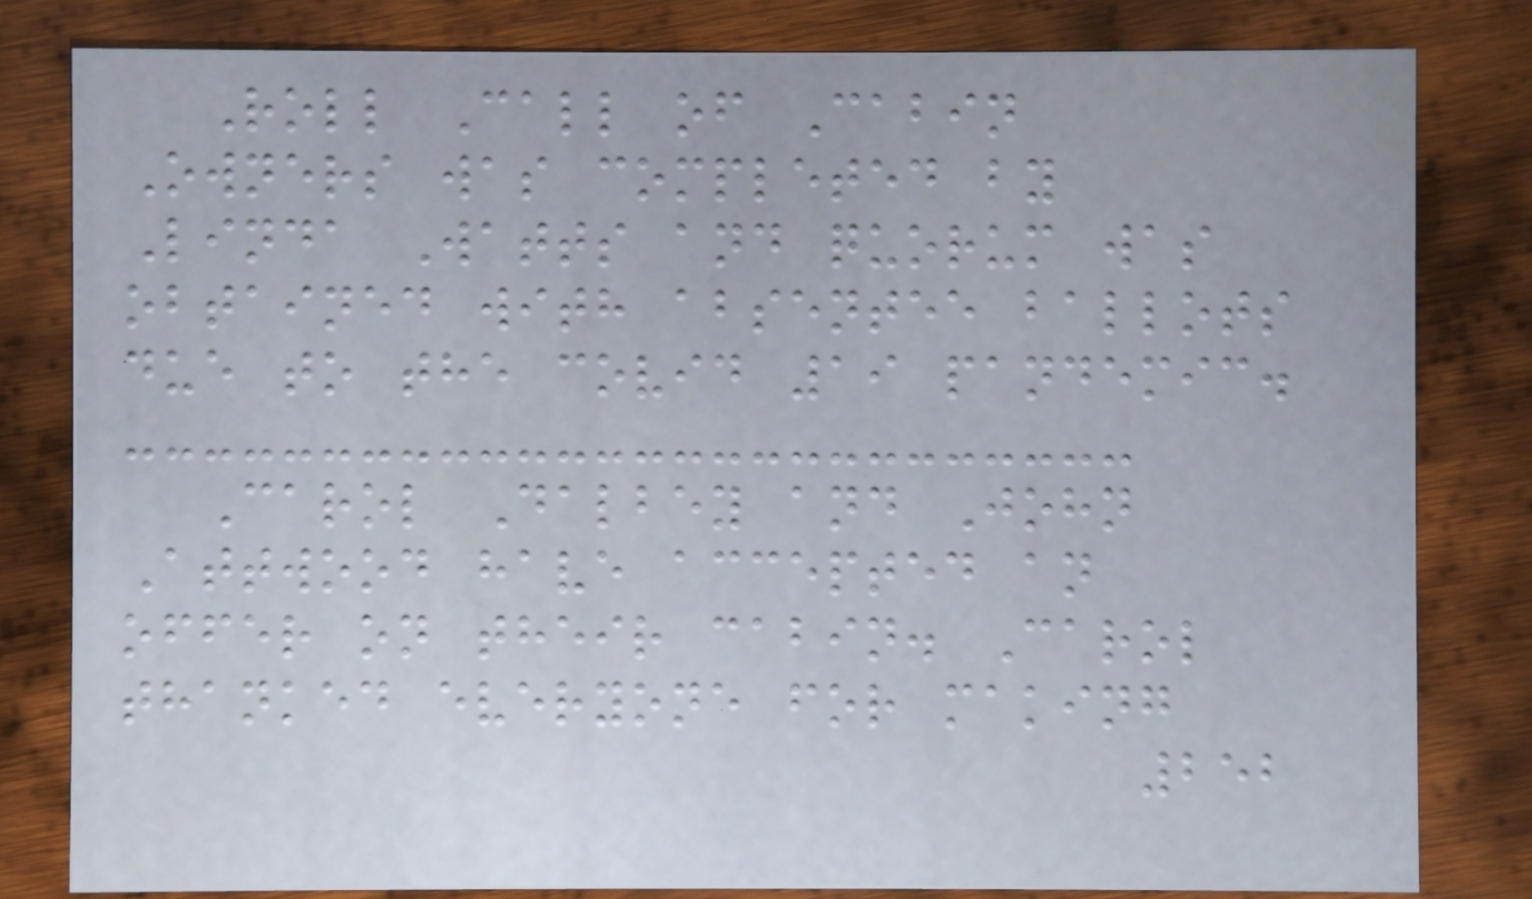Roll Call of Cabin
Owners was completed by
Linda Watts and quorum was
obtained with absentee ballots
due to the covid 19 pandemic.
Carol Dalbey and John
Attwood have accepted an
offer on their cabin. Carol
thanked everyone for making
252
